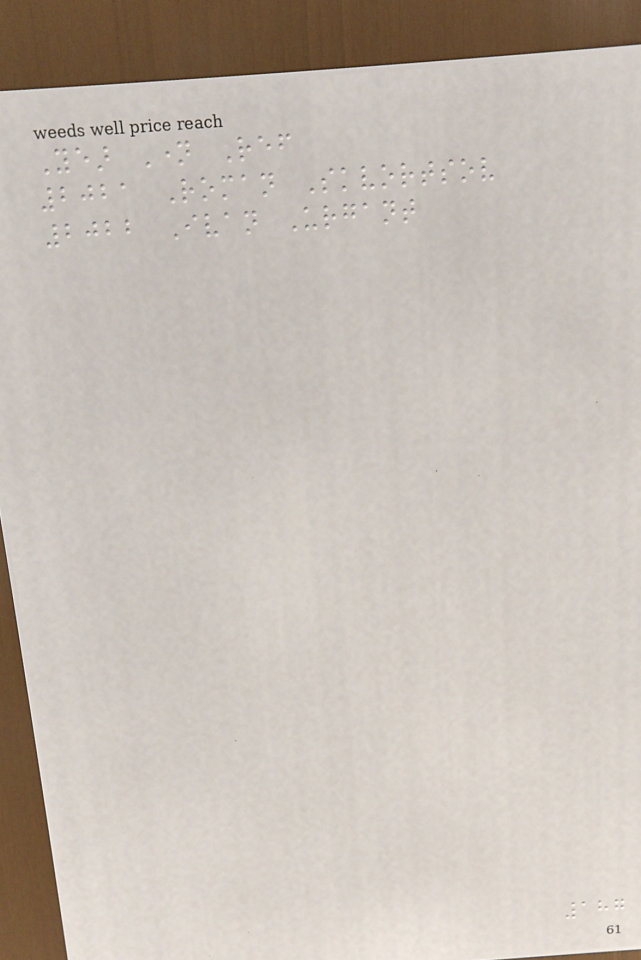Year Name Ref
2021 Roman Skvortsov
2022 Ivan Urgant
187
